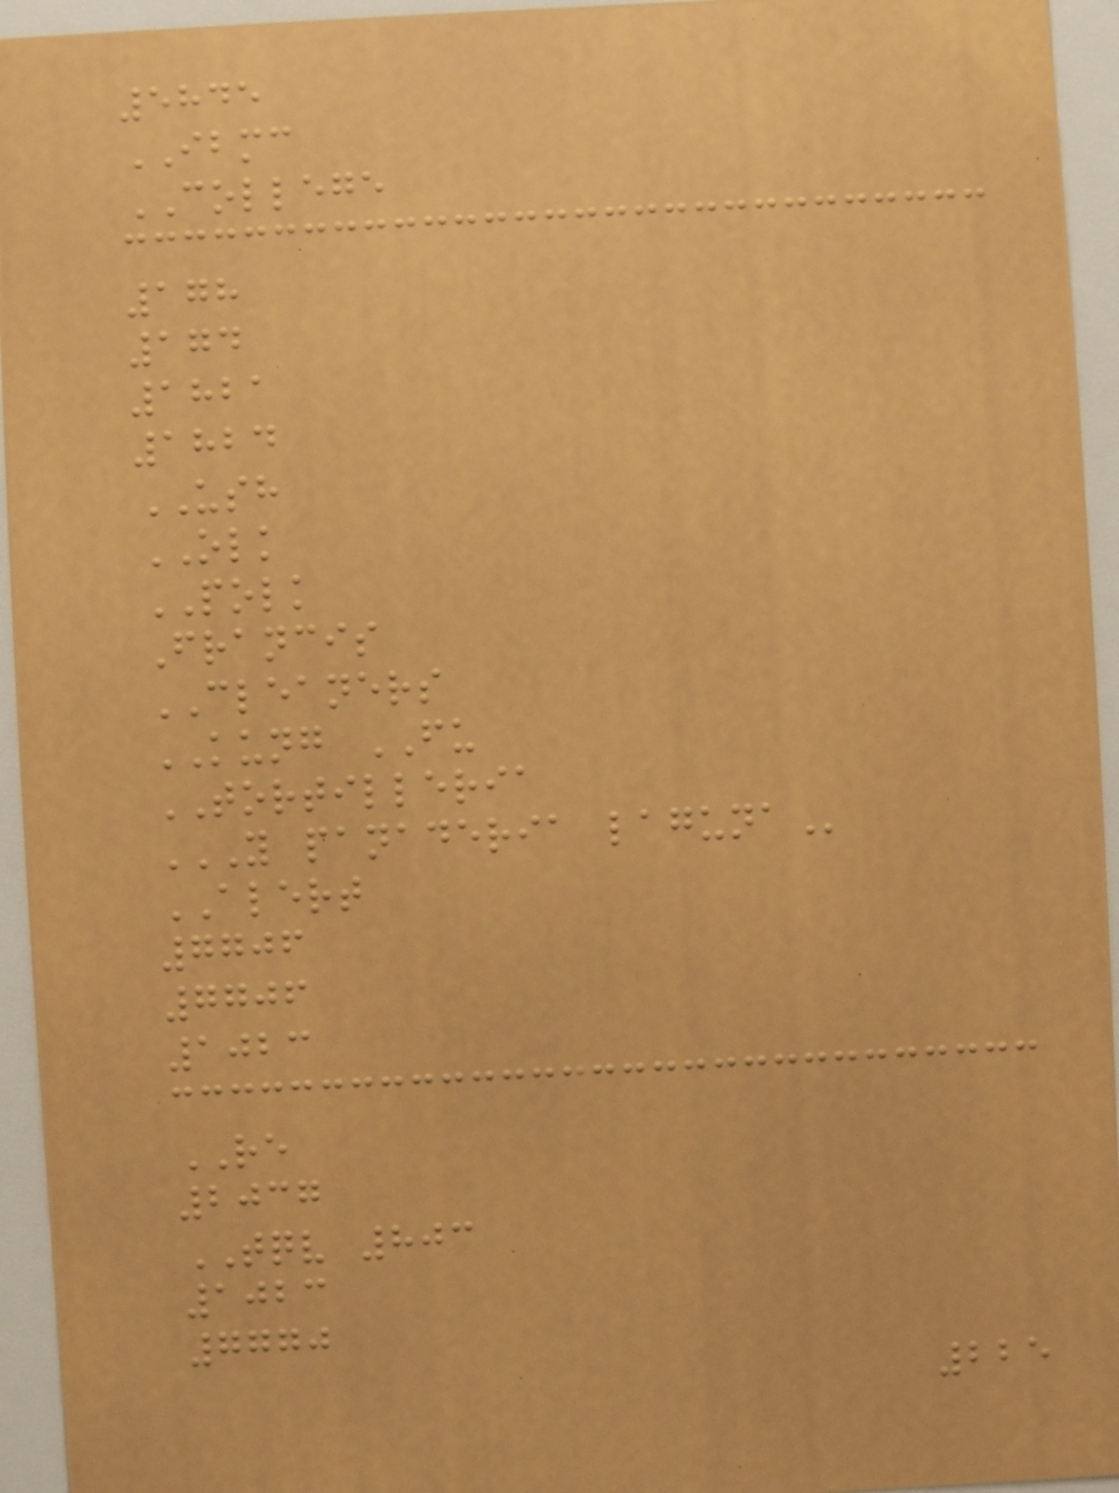5845
IBMC
COLLEGE
178
174
1821
1824
USH
OLK
POLK
Francis
CLEANERS
KUNG FU
TORTILLERIA
Y PANADERIA LAGUNA
ALERT
7706
7706
1023
RE
2037
TQV 803
1023
7770
225
